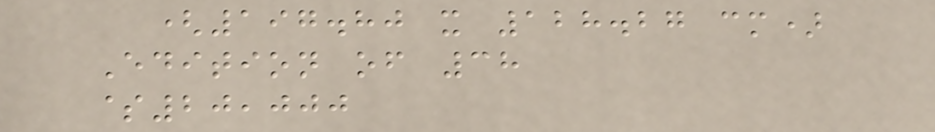(197.80 x 128.27 cm)
Edition of 38
$20,000
